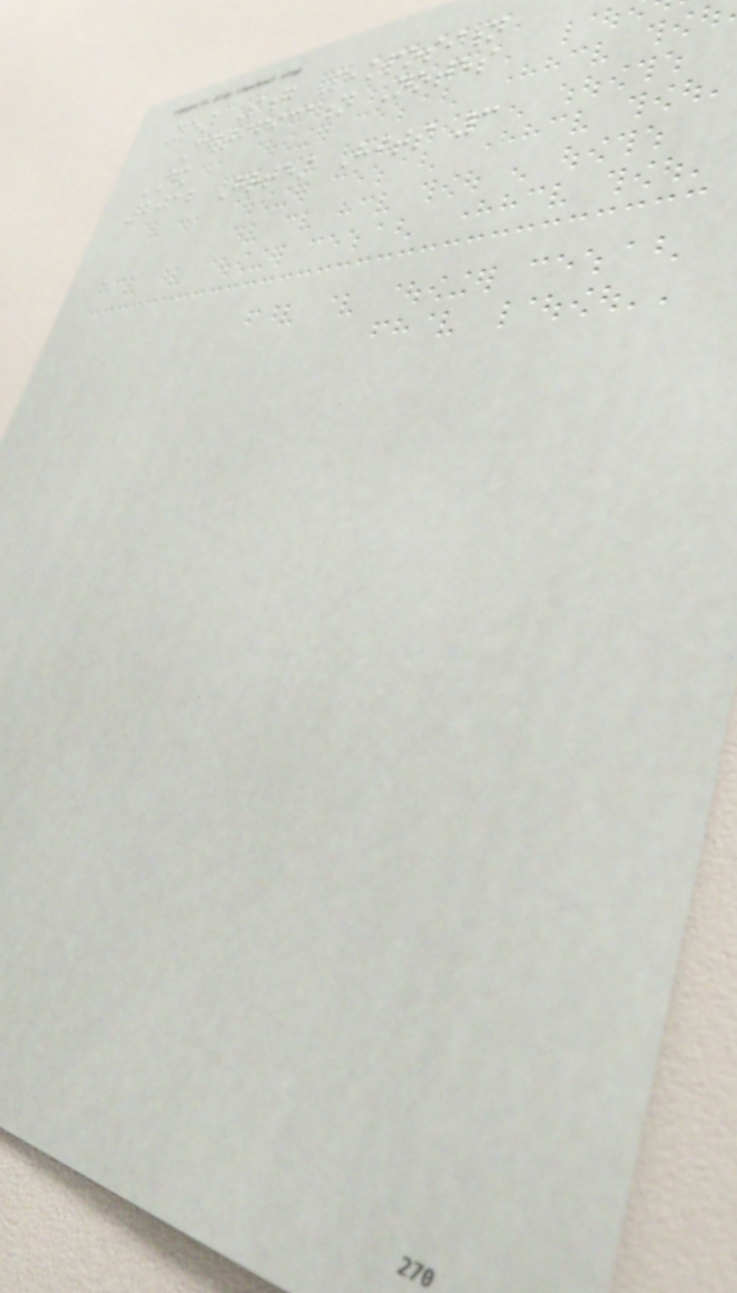Year Song Peakposition
Certification Notes
DK
2012 Greatest Hits 3
